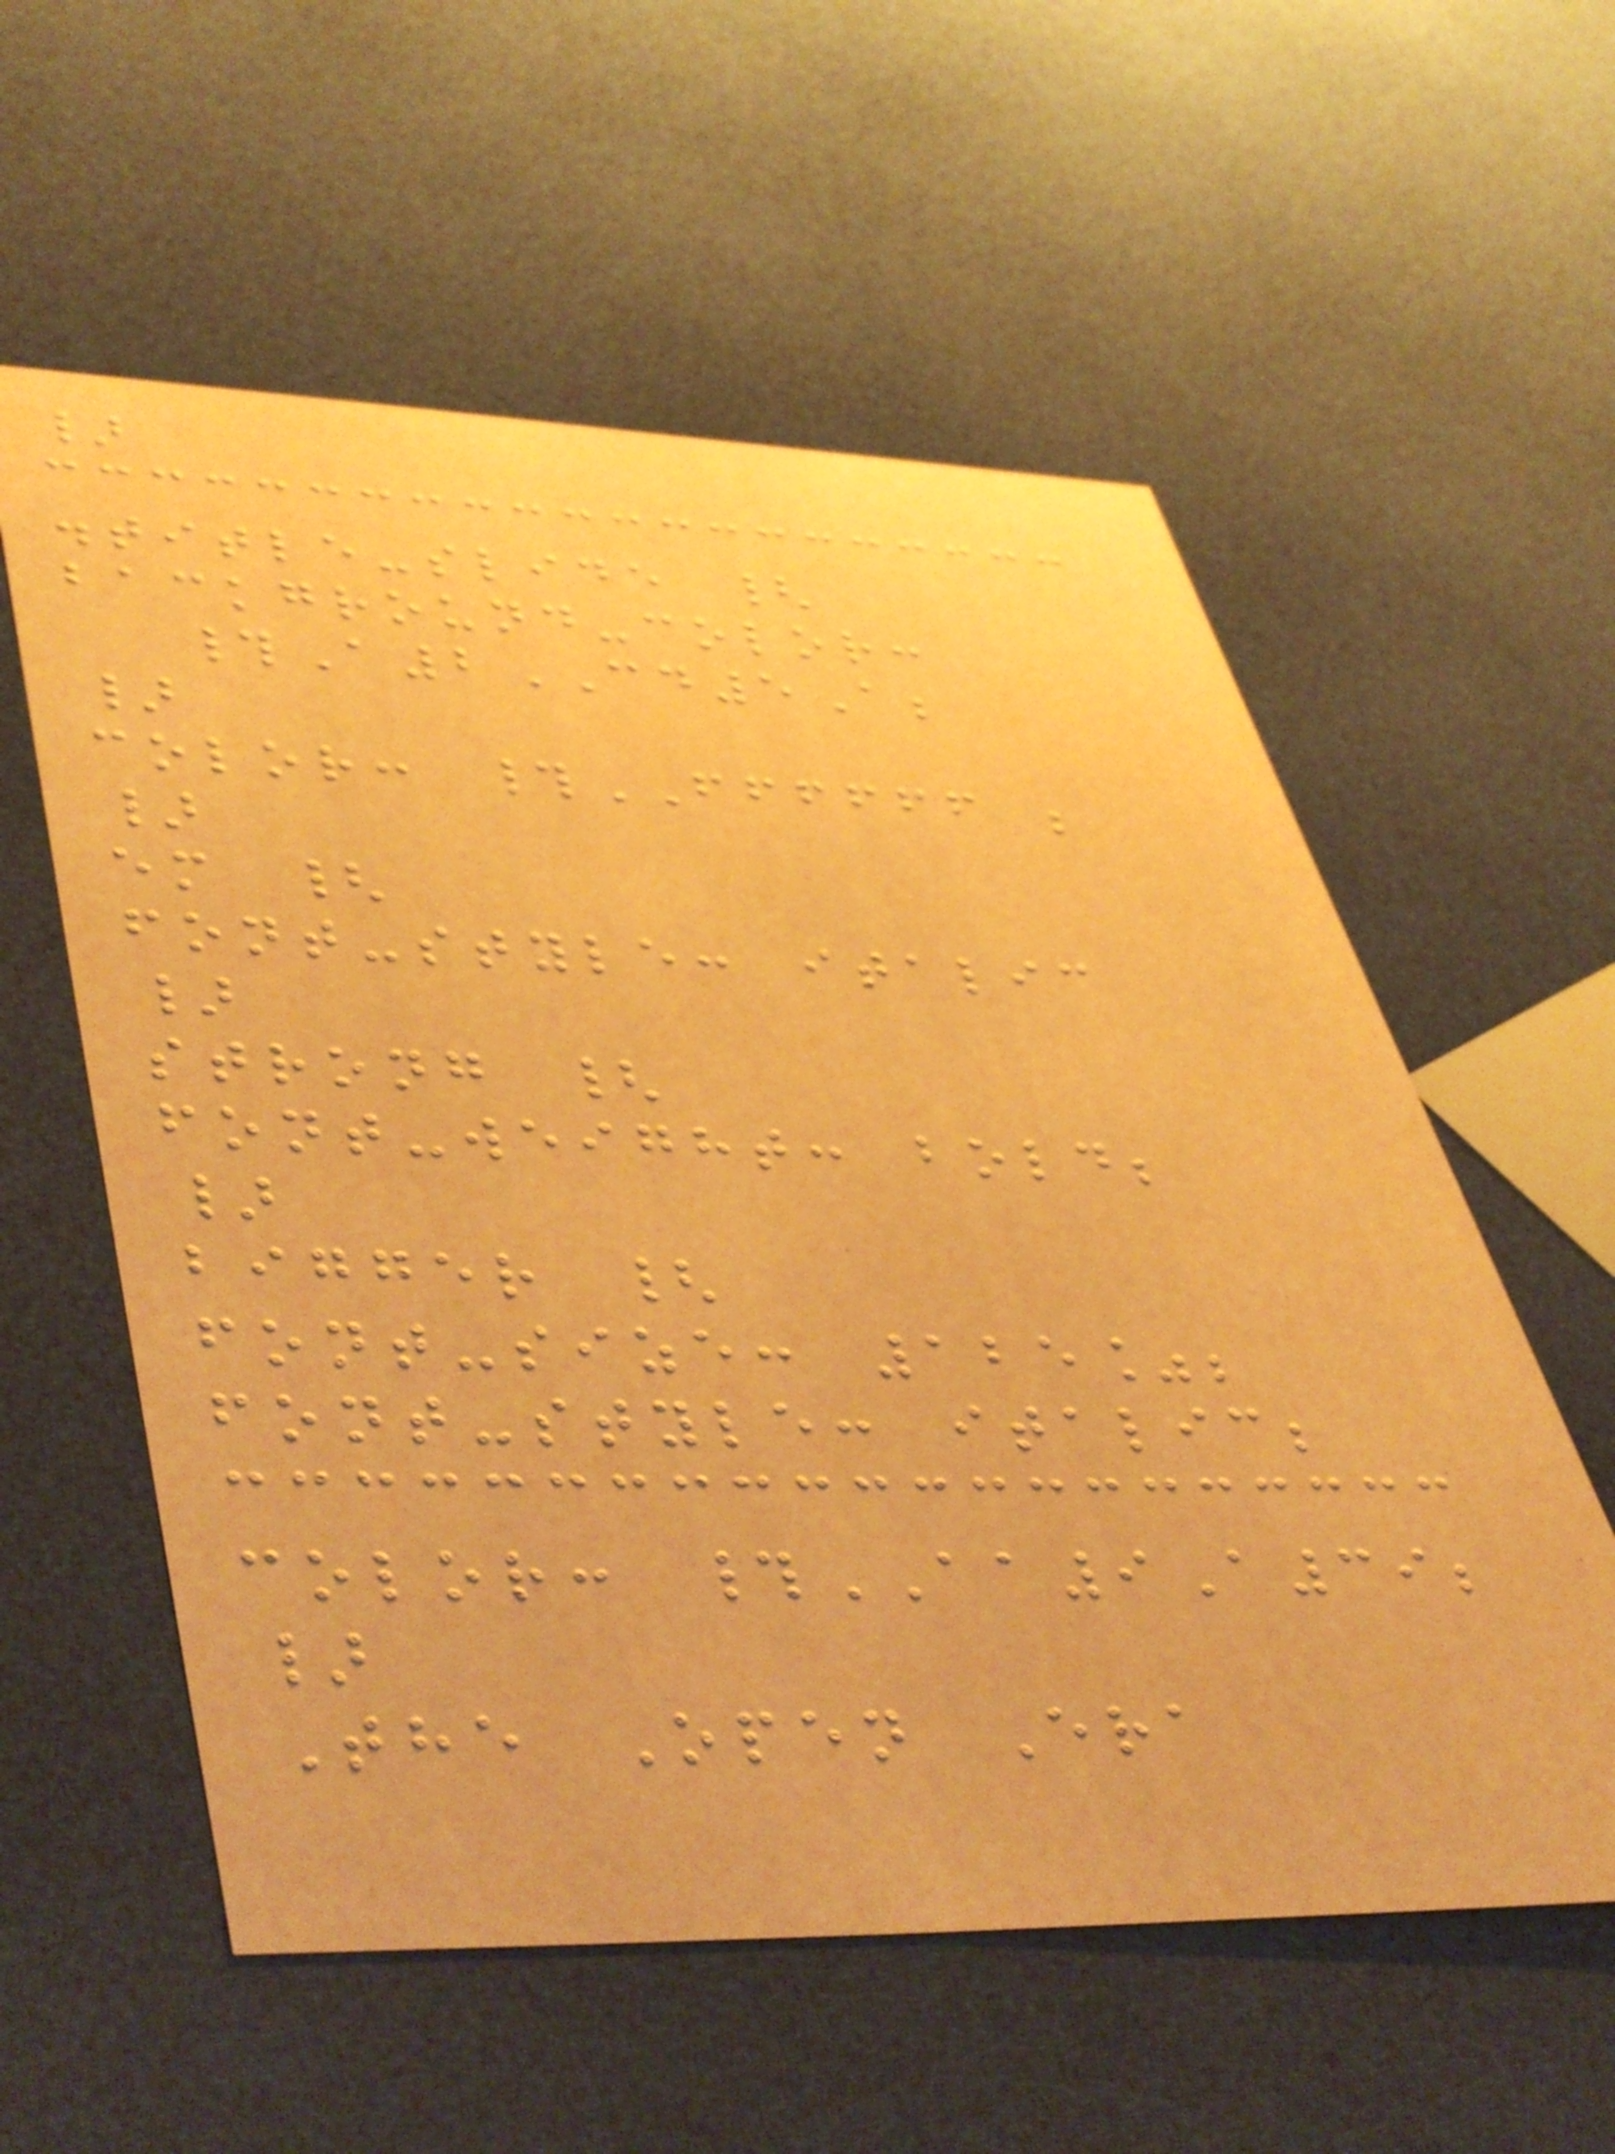}
.title-slide {
background-color:
#A2CD5A;
}
color: #FFFFFF ;
}
em {
font-style: italic
}
strong {
font-weight: bold;
}
bigger {
font-size: 125%;
font-style: italic;
color: #AA9A39;
}
The Open Era
